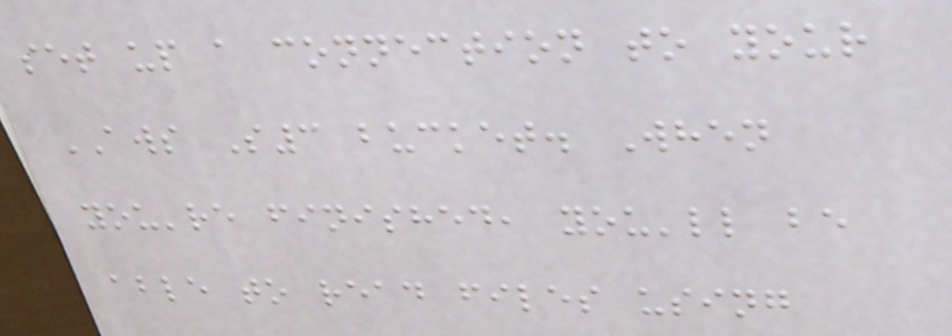set up a connection to your
AWS S3 bucket. When
you're finished, you'll be
able to read files using
